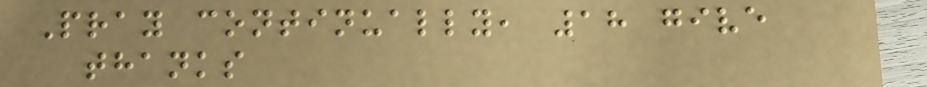Pray continually, 18 give
thanks
